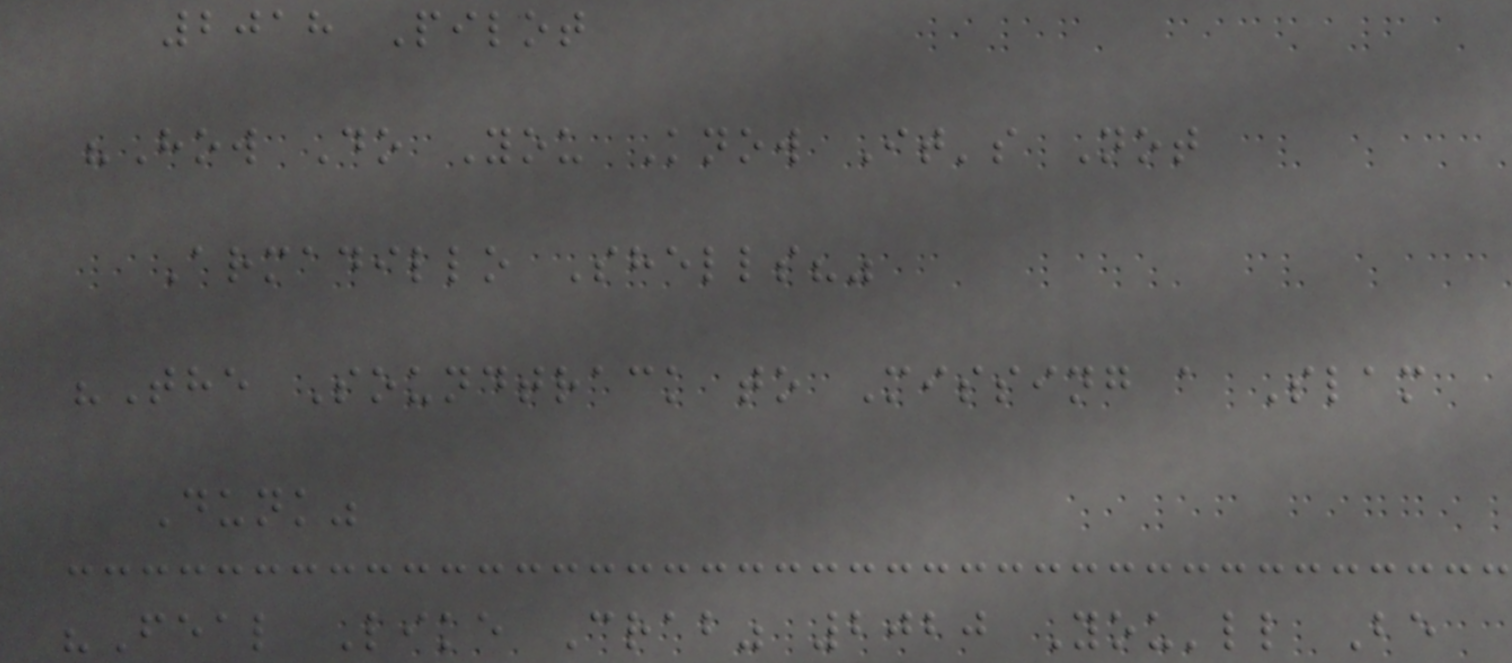2018 Pilot
"How Do You Know It's Not
Armadillo Shells?"
"The Soundtrack to Missing a Slam
Dunk"
"Feal Like Crab" 2020 You'll Be
